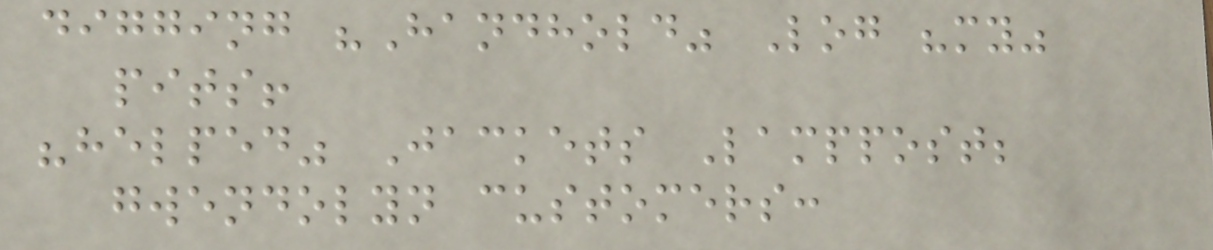digging "Handhold" Log "my"
pits!
"helped" Jackets Lamppost;
gwendolyn customers:
